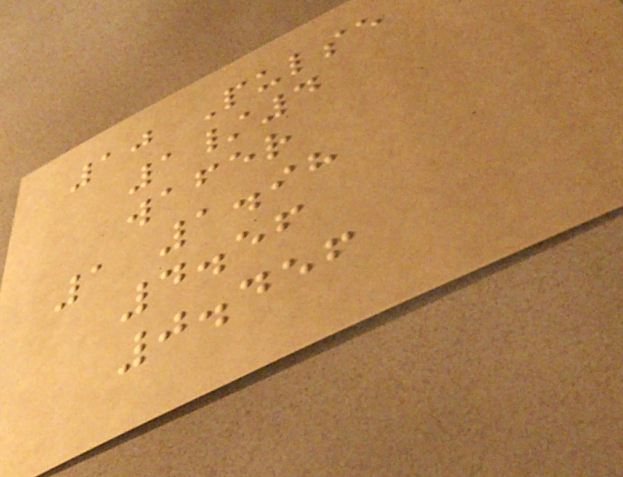10 Pulse
1/4
wafer
1 1.98
4.56
0.456
